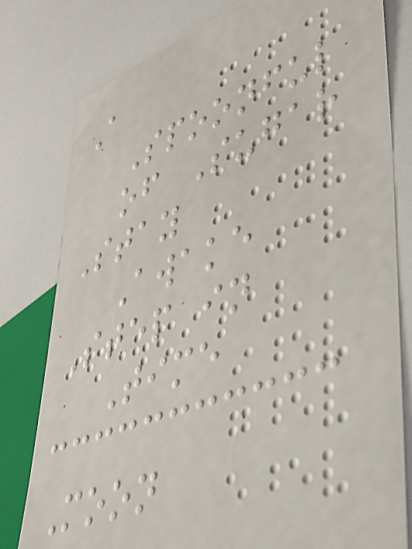A
Spoonful
of Sugar
Stay
Awake
Step in
Time
Moon
